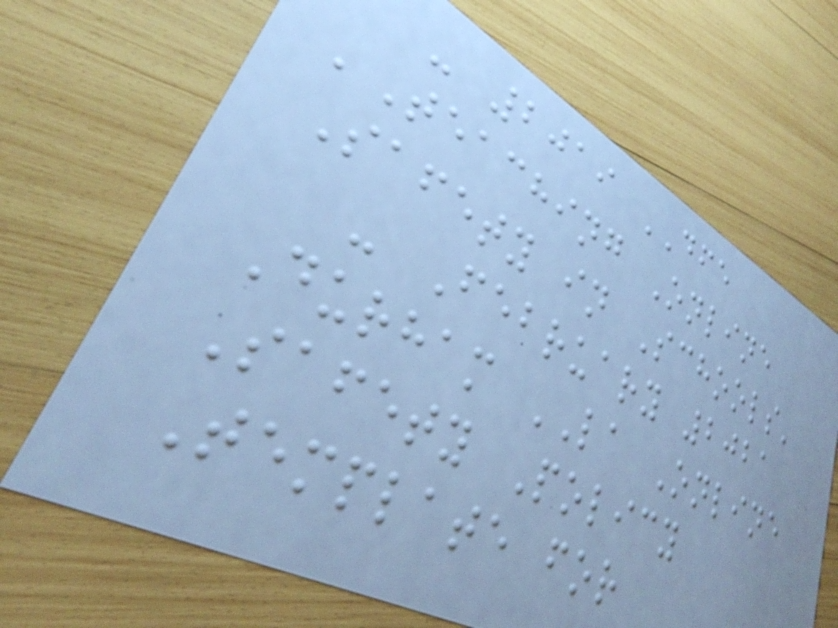- 2019 DFE
'Teaching Online
Safety in Schools'
- February 2021
Durham LA Online
Safety Policy
Template for
